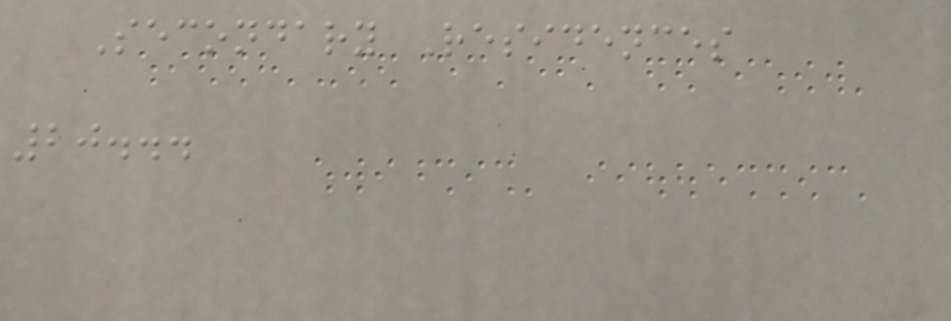Secondary Residences
20...
